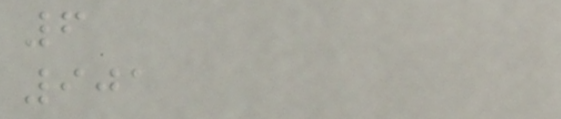6
901
